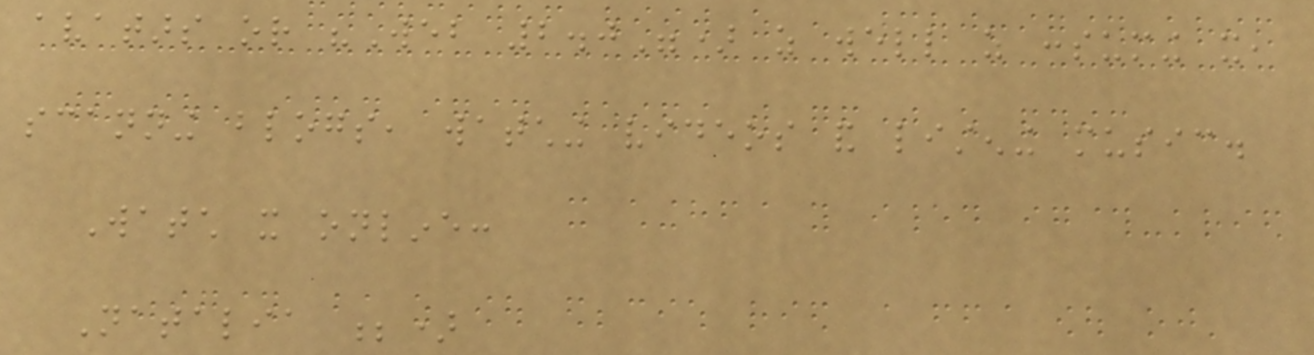avatars or "Web 2.0") as well as consuming it,
scanning blogs, watching videos and listening music.
Watch it online:
Natalia ;)
